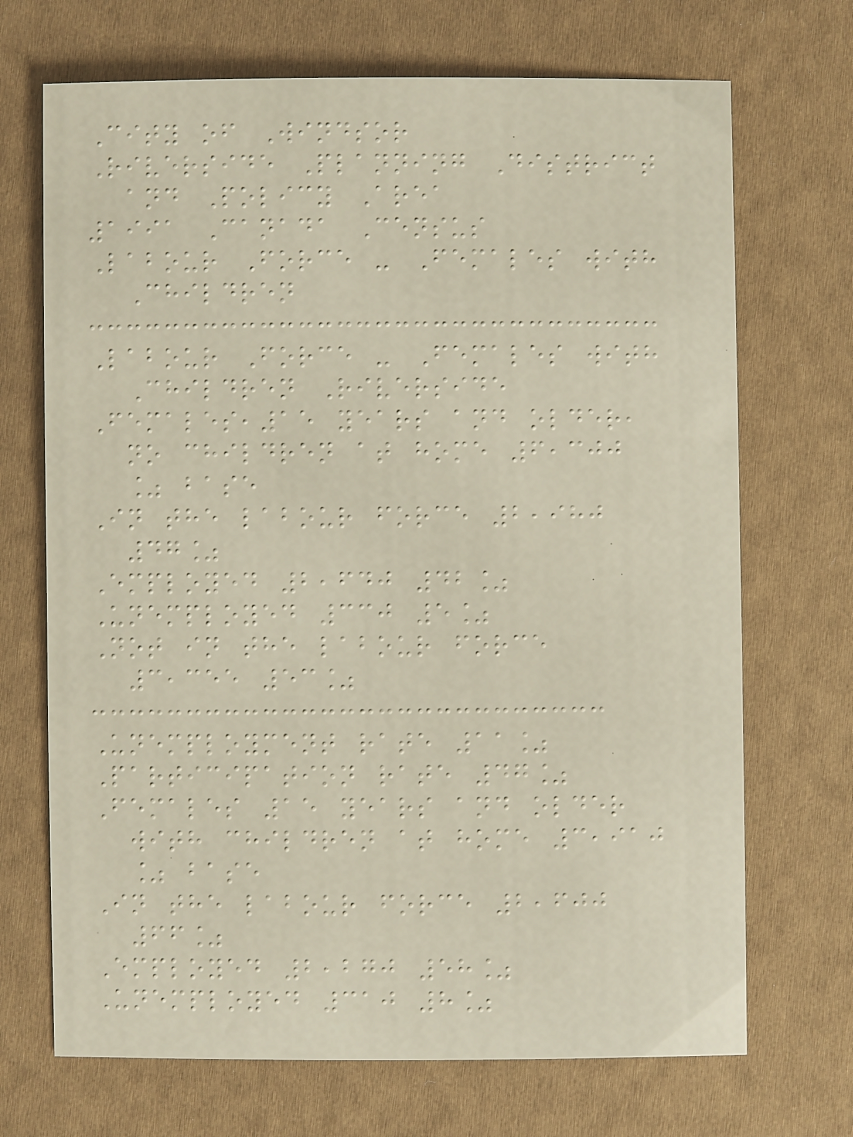City of Windsor
Riverside Planning District
and Policy Area
1991 Canada Census
Labour Force - Females with
Children
Labour Force - Females with
Children Riverside
Females,15 years and older,
no children at home 6,300
% base
In the labour force 2,980
47%
Employed 2,640 42%
Unemployed 330 5%
Not in the labour force
3,355 53%
Unemployment rate 11%
Participation rate 47%
Females 15 years and older
with children at home 3,910
% base
In the labour force 2,600
66%
Employed 2,270 58%
Unemployed 310 8%
